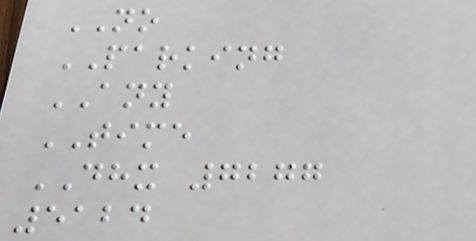NO
PARKING
ANY
TIME
DHX 7277
5124
